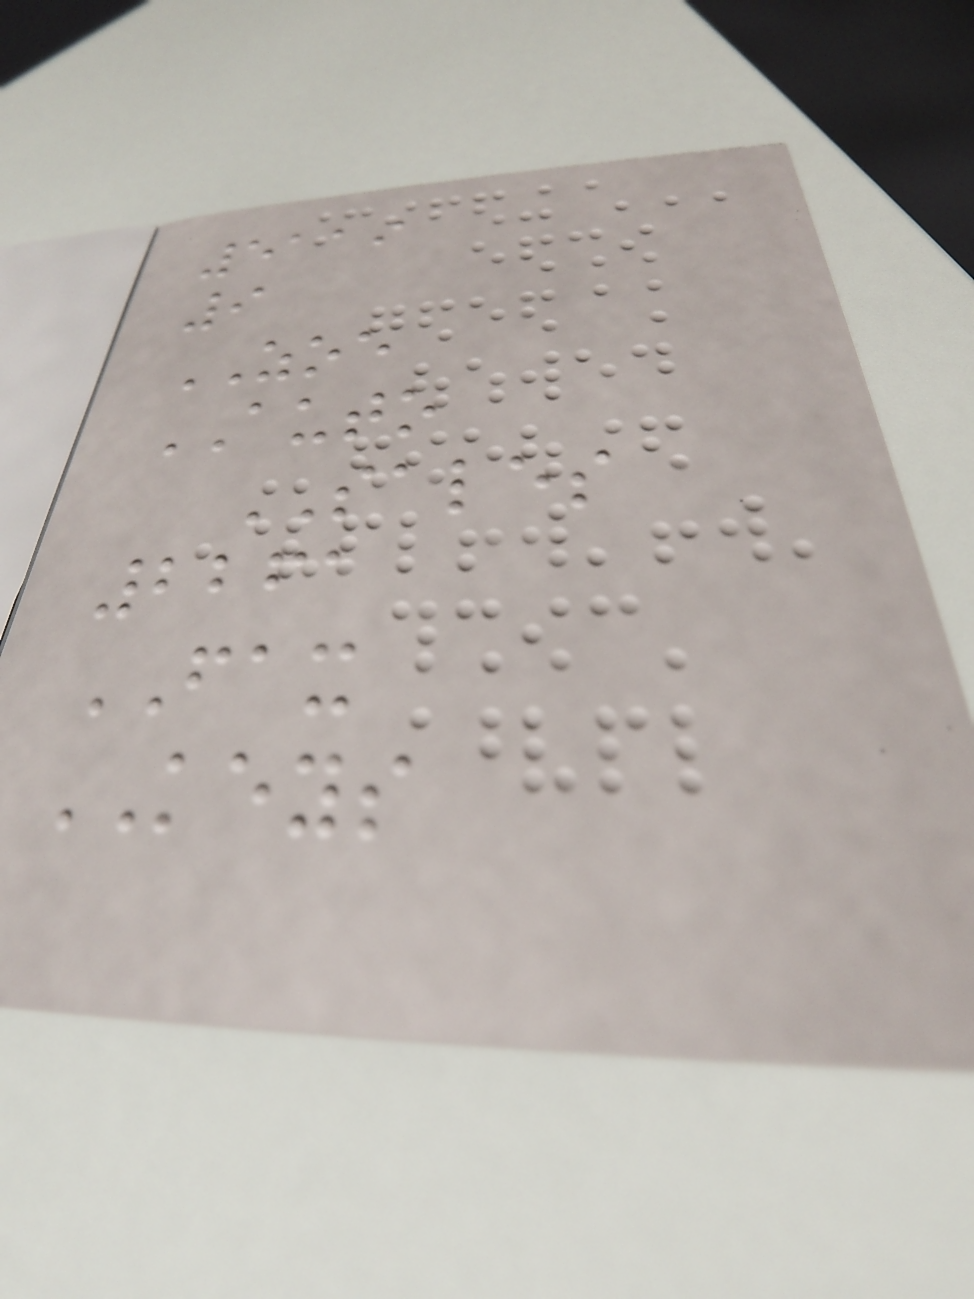5119
9
ZOE
AUTO
SALES
2261
FAX
KEYS
